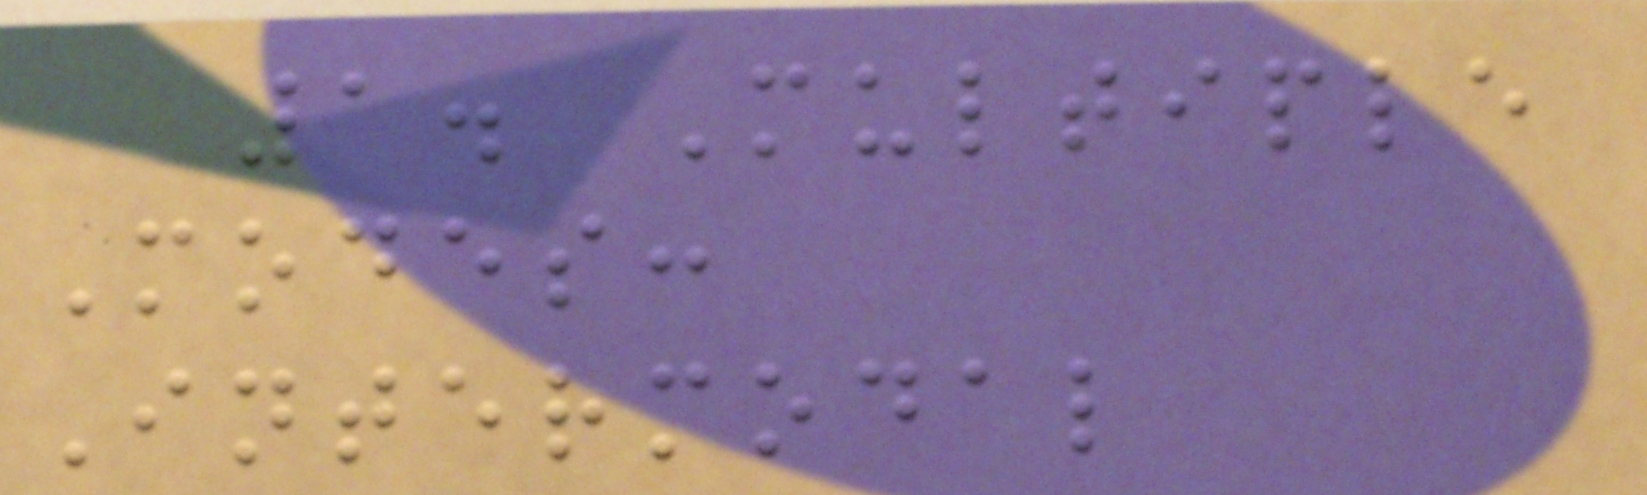1. Multiple
Modes:
Intermodal
